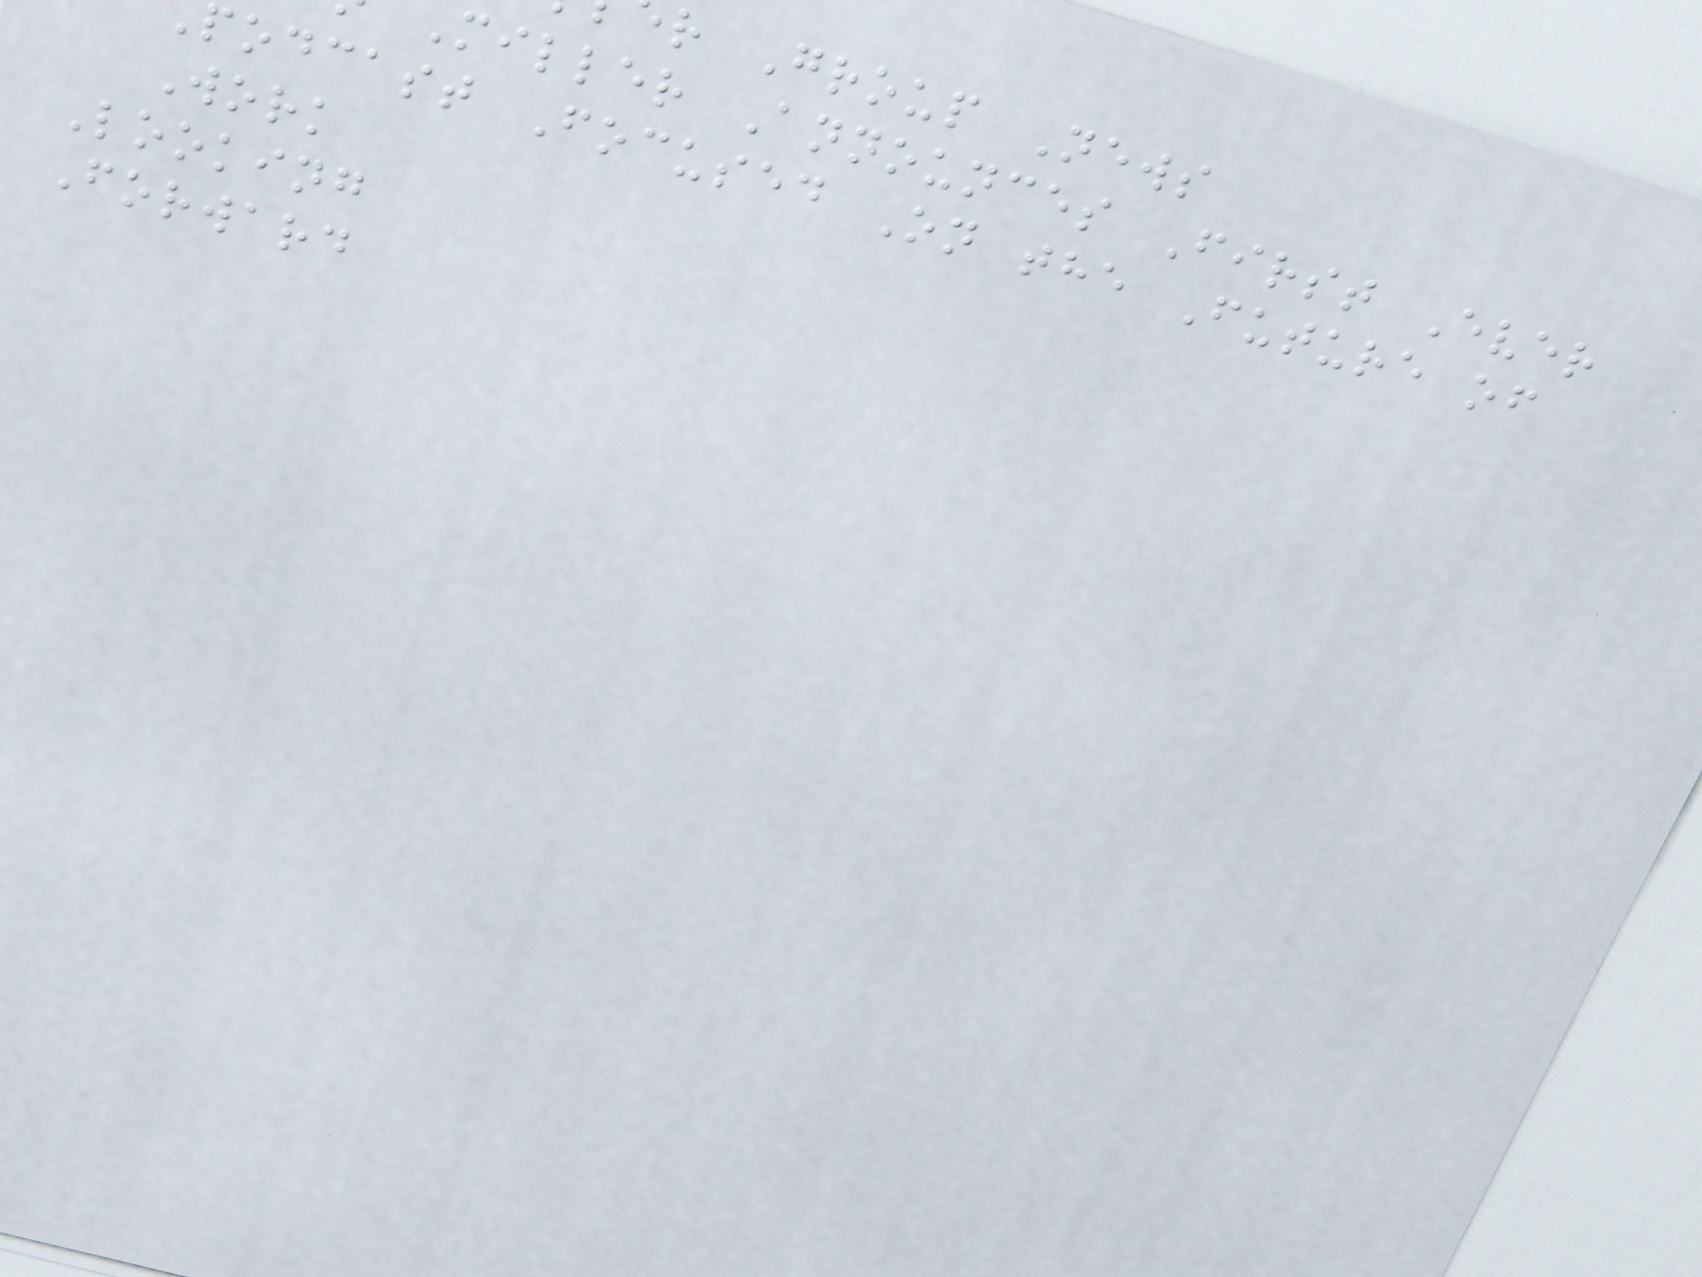r Group News
miller Announces First Ever
podcast Focused On the Future of
Work
Looking
Forward
